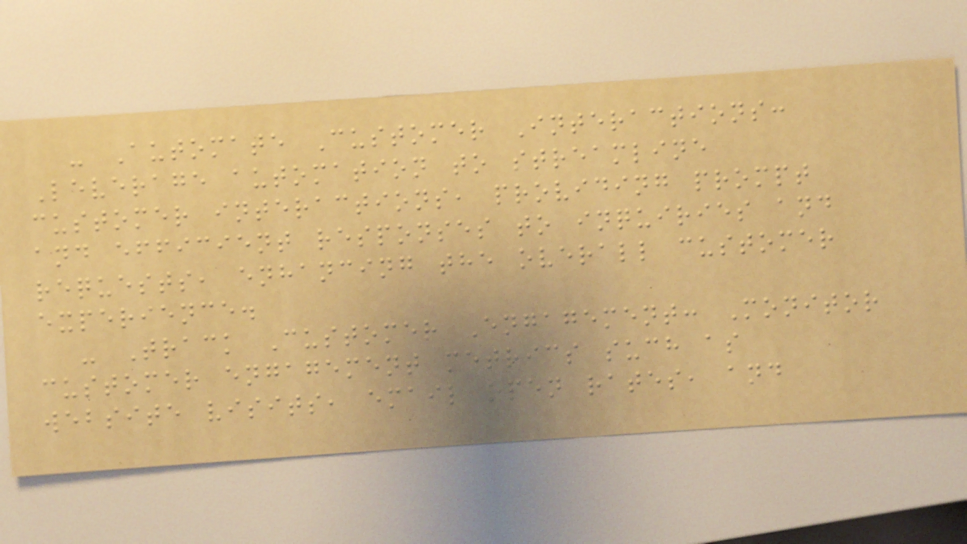- Automate Customer Interactions:
Leverage automation to streamline
customer interactions, providing prompt
and efficient responses to inquiries and
requests, enhancing the overall customer
experience.
- Track Customer Engagement: Monitor
customer engagement metrics such as
website visits, email open rates, and
